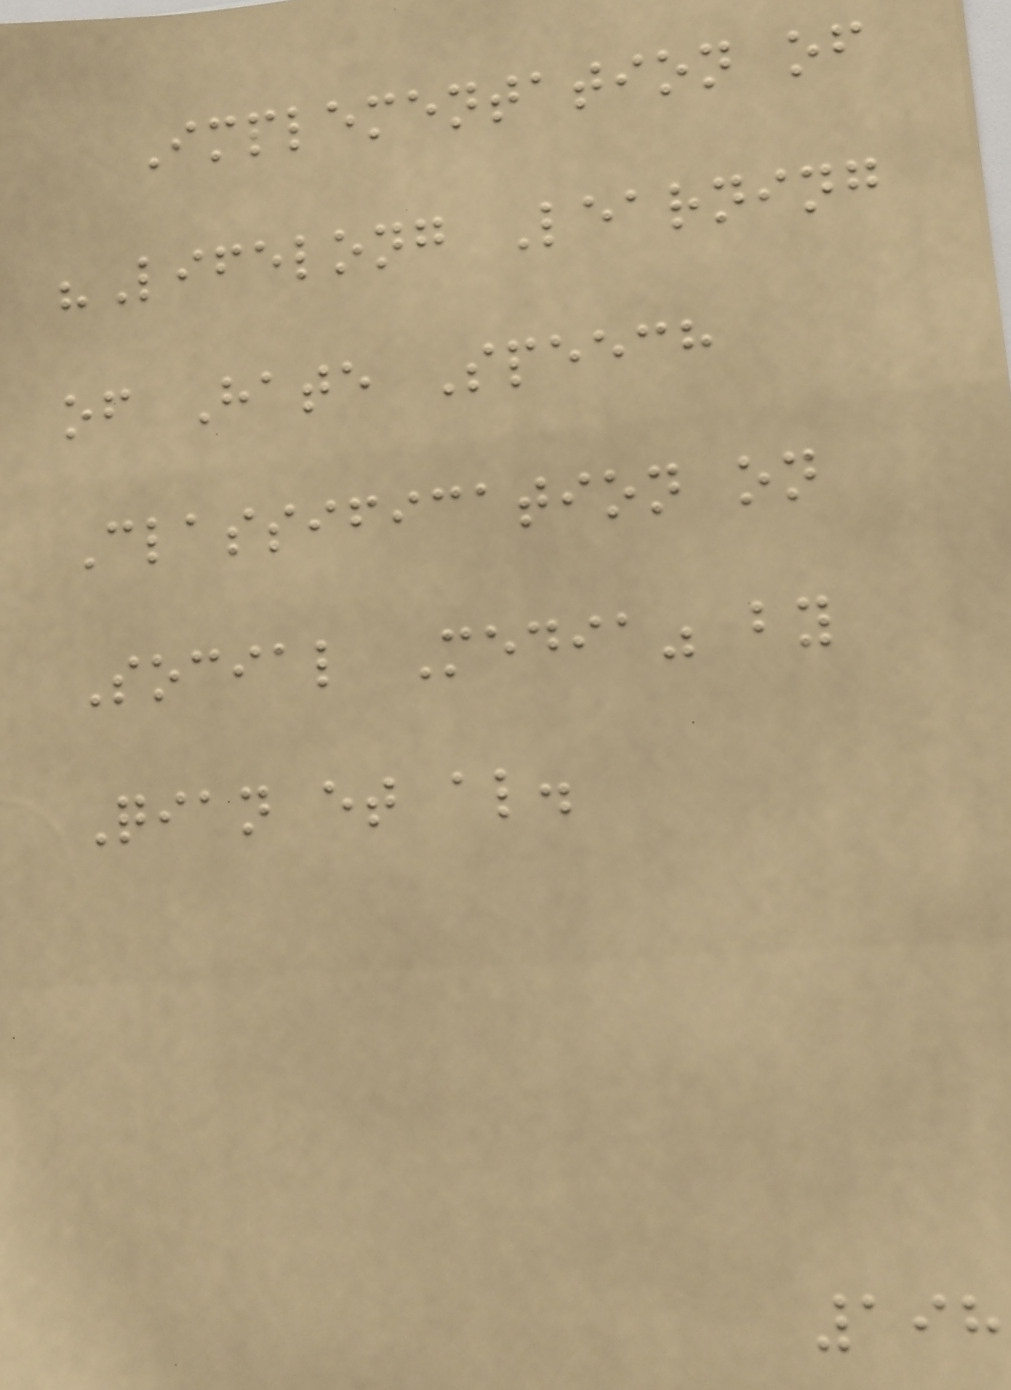Implementation of
"Lifelong Learning
of Hate Speech
Classification on
Social Media" by
Qian et al.
198
